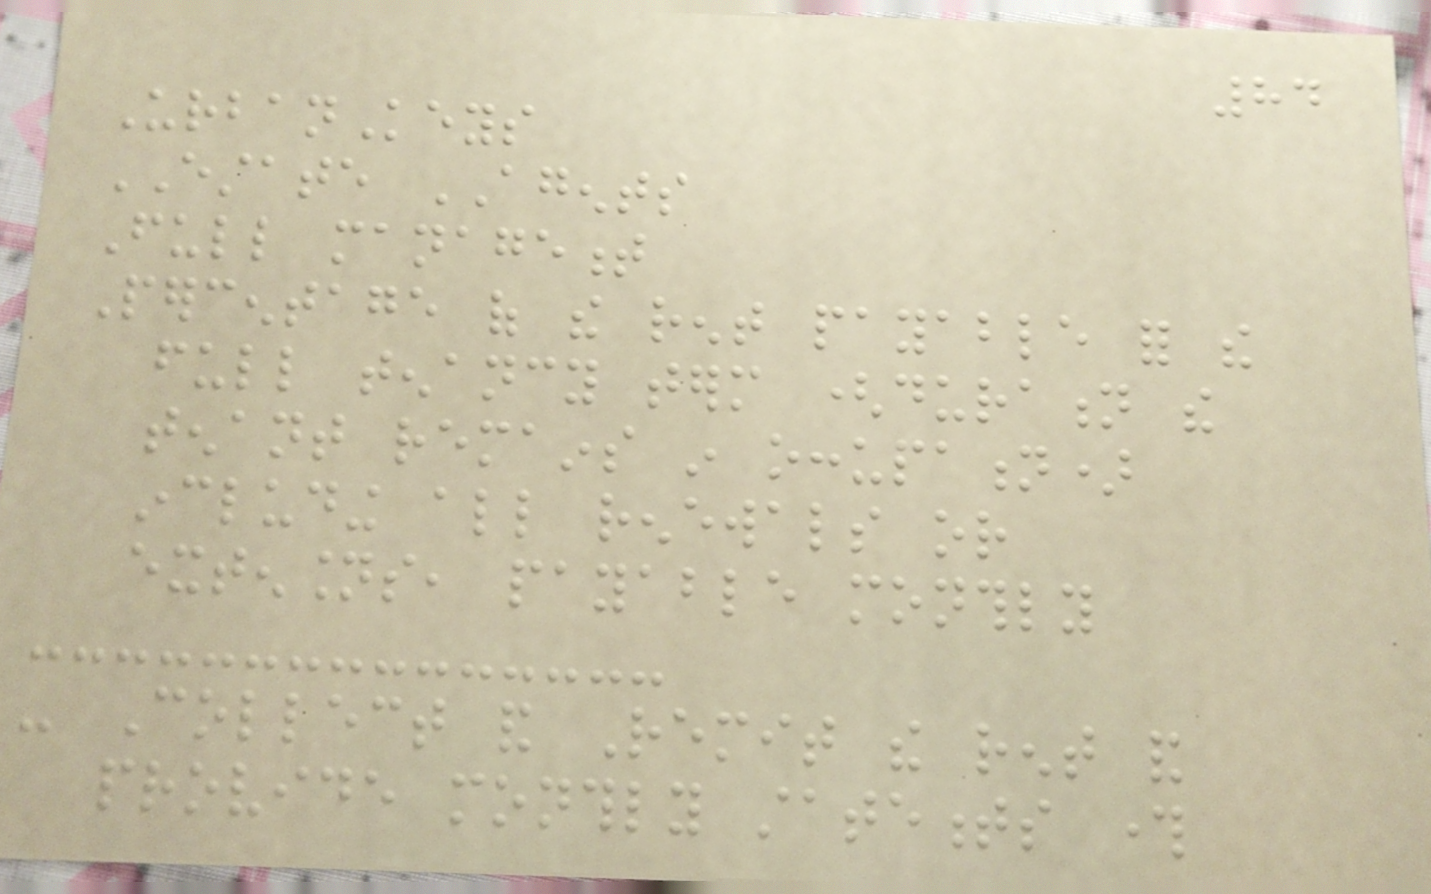84
UrbanKeys
ESTATE AGENTS
Full management
Percentage of the rent payable for the
full tenancy term (duration the
tenant remains in occupation)
including all renewals or
extensions, payable monthly
- Collect and Remit the rent and
provide monthly statements through
